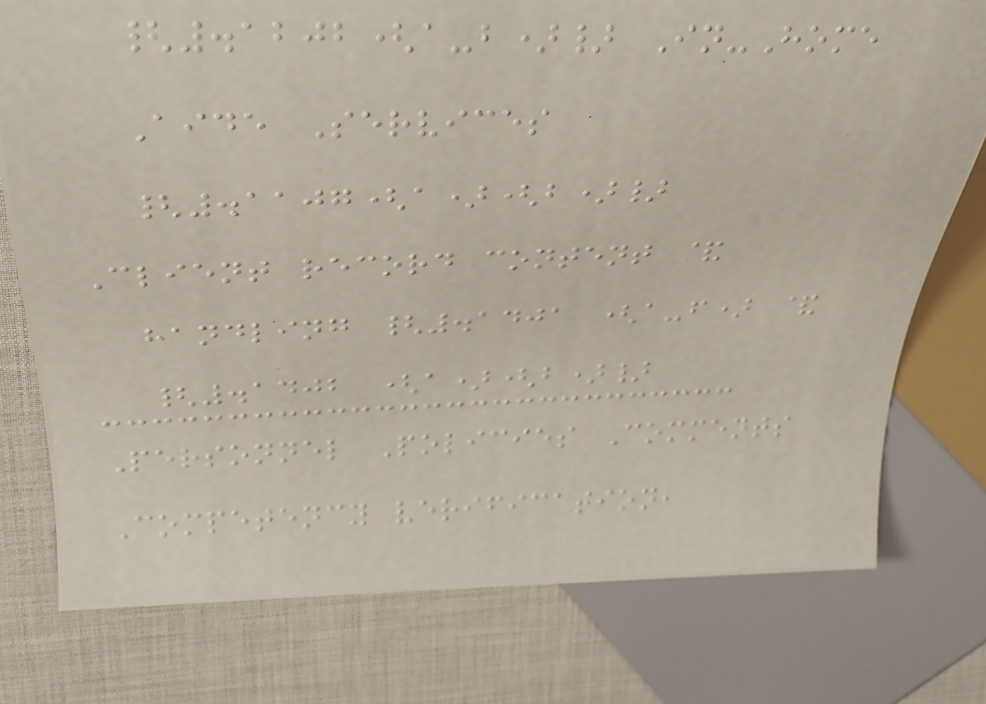{.1202(a-b)} In-Home
Aide Services
{.1107(a)(b)}
Client record content &
handling {.1401 (a-f) &
{.1402 (a)(b)}
Personnel Policies Comments
Competency verification,
